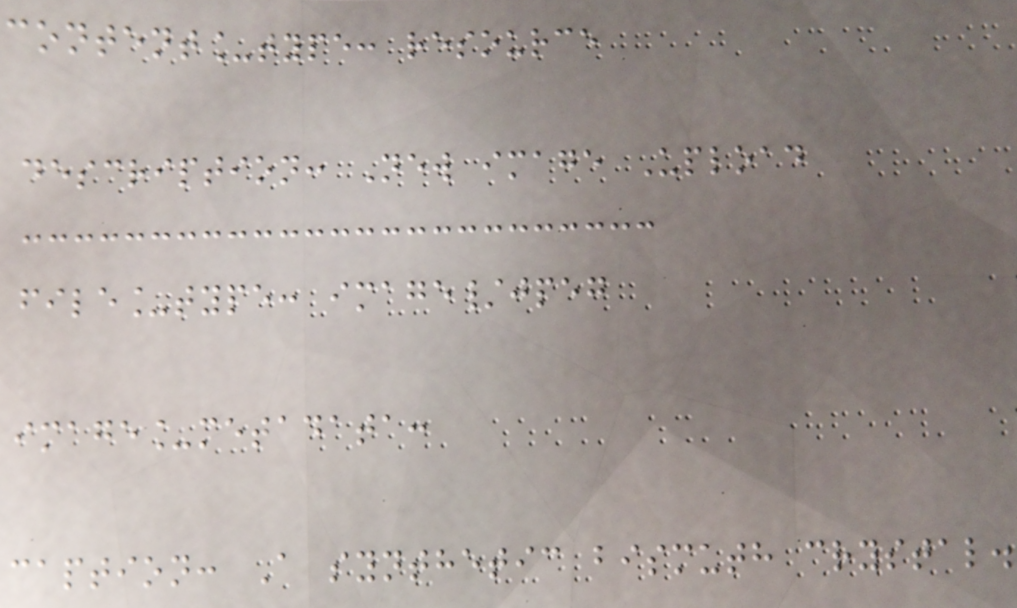content_type: resource
description: New image Upload
file_type: image/jpeg
image_metadata:
caption: A synthetic bismuth crystal.
